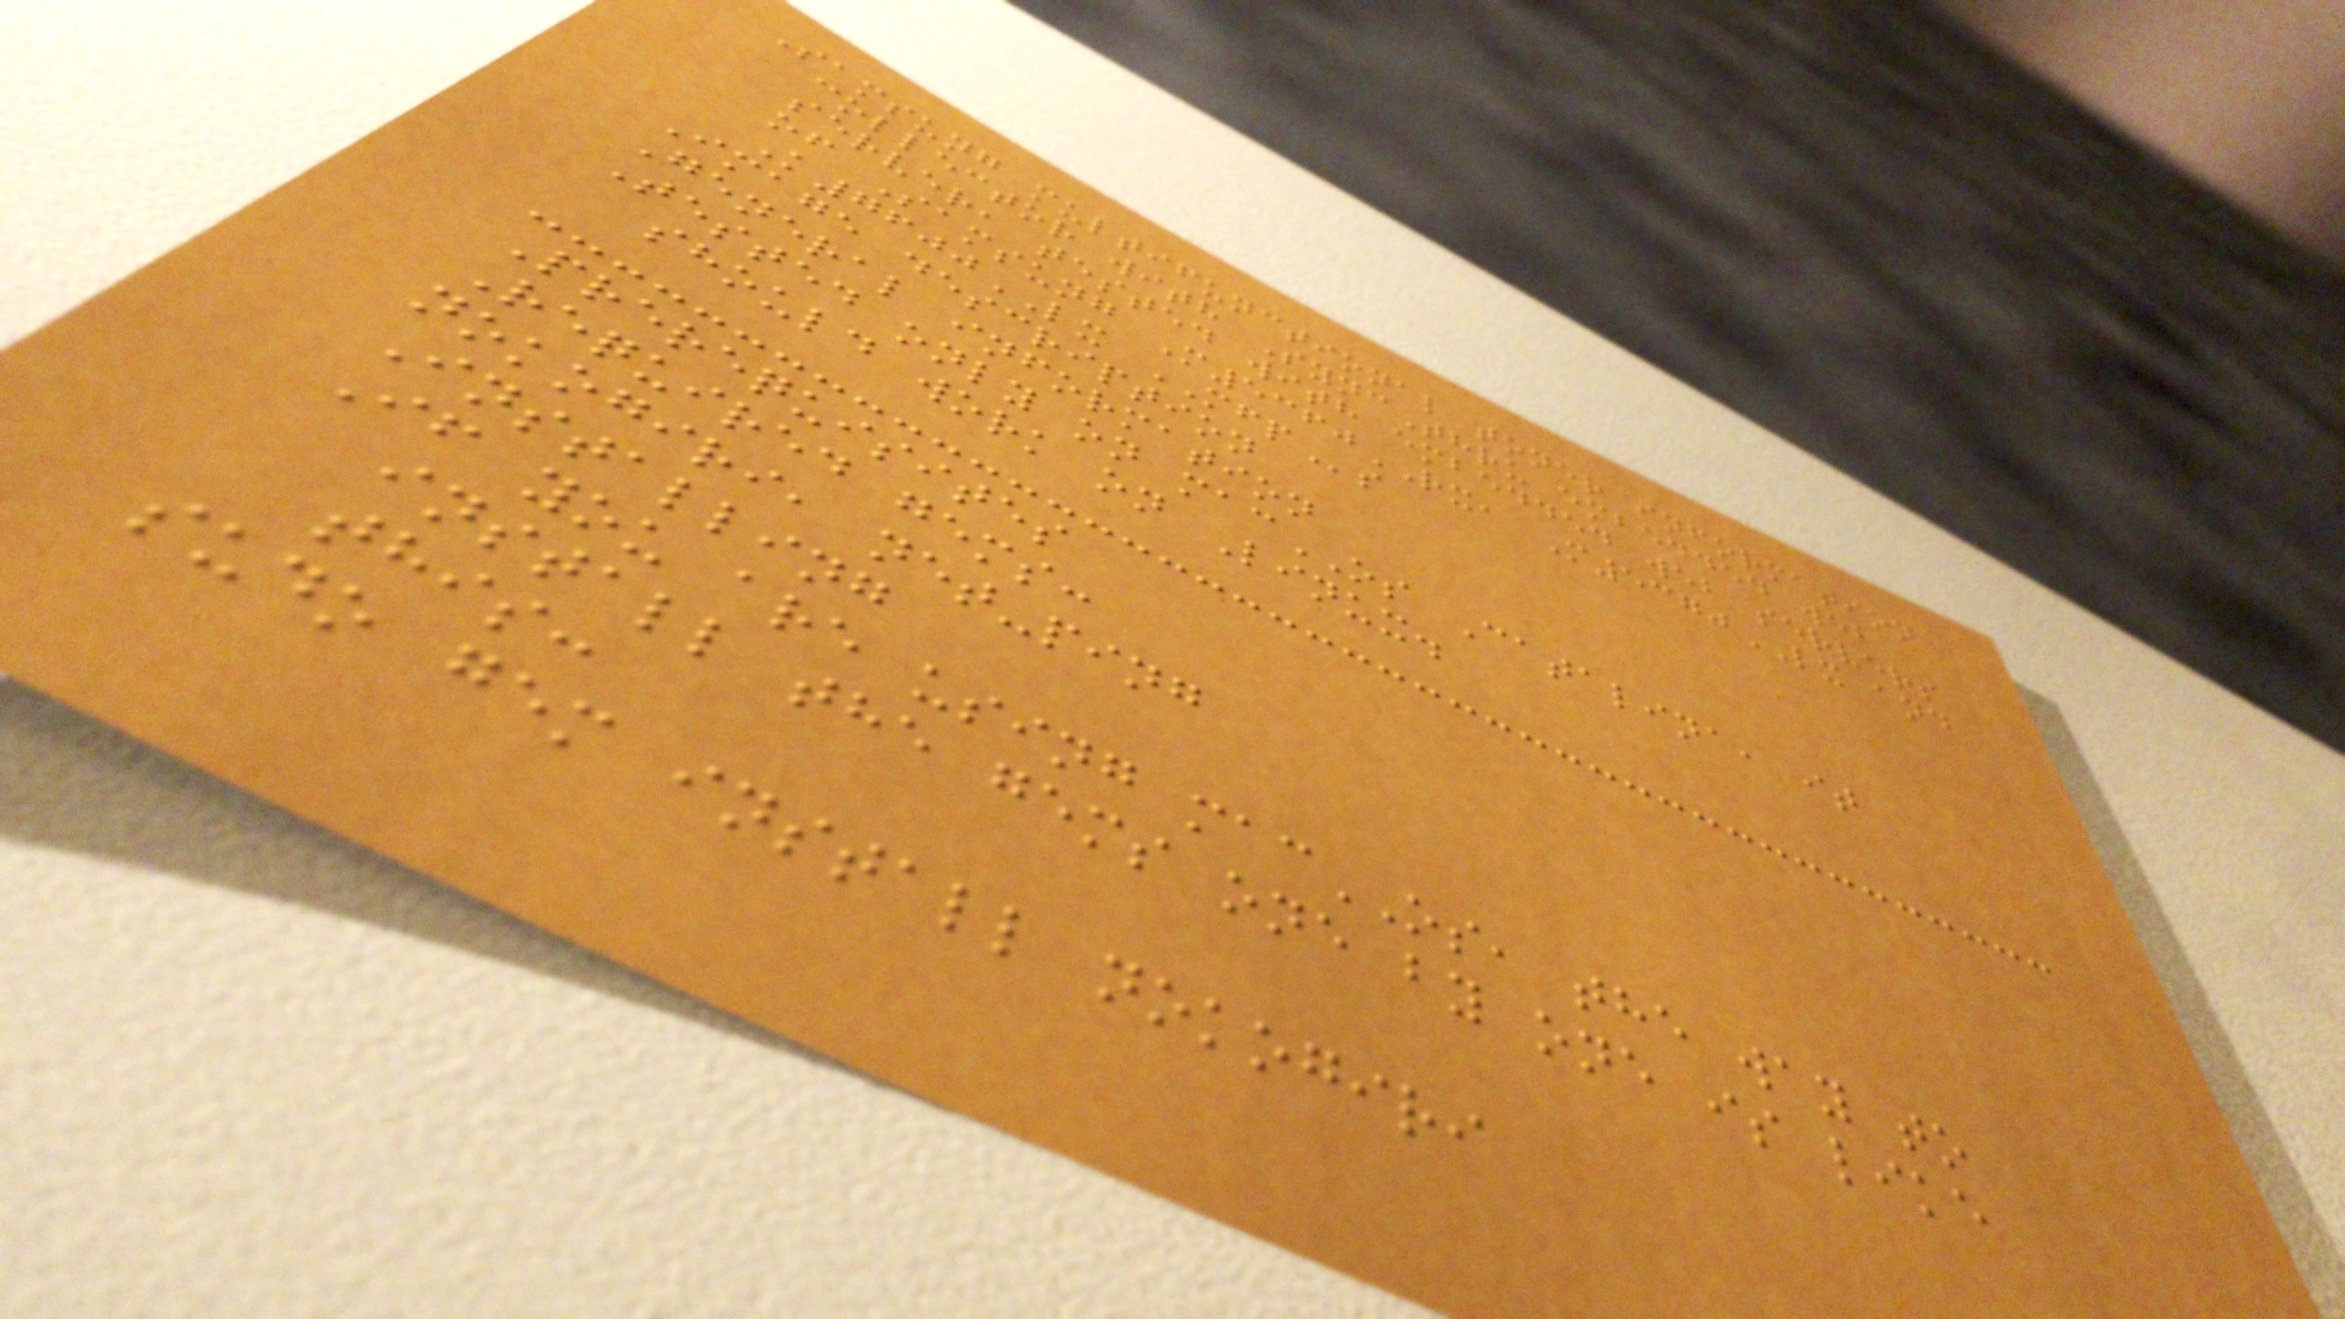Samsung multifunctional toner information
collector with SyncThru embedded web
server, tested with embedded web servers
of Samsung M5360RX, M5370LX and
K7600LX MFPs
Image description
General information
Tested only on macOS Catalina, it
should work on Linux.
Prerequisites
Required gems:
nokogiri, net-ping
Installing
If you are using macOS, the way to
install the gems one by one is like
this:
sudo gem install nokogiri
